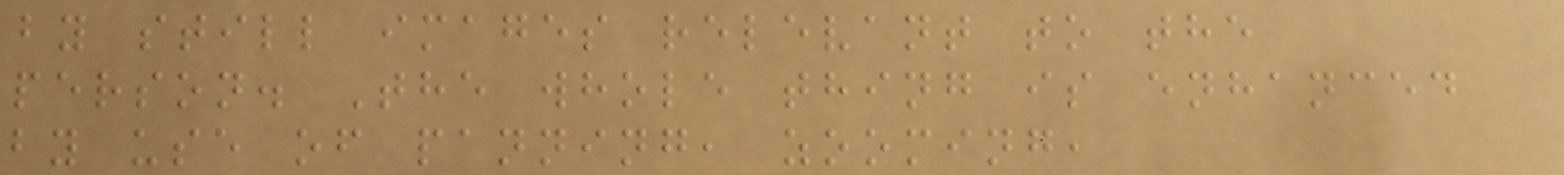by still images relevant to the
person. The whole thing is enhanced
by use of panning, zooming,
